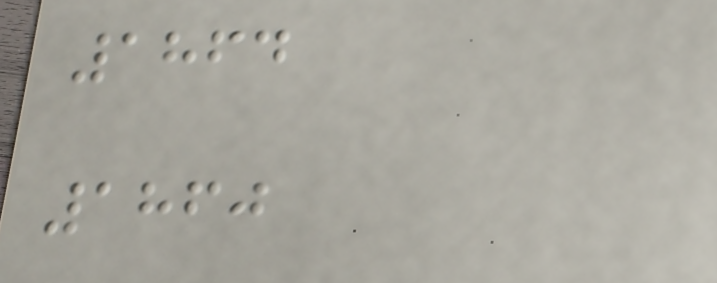1864
1860
